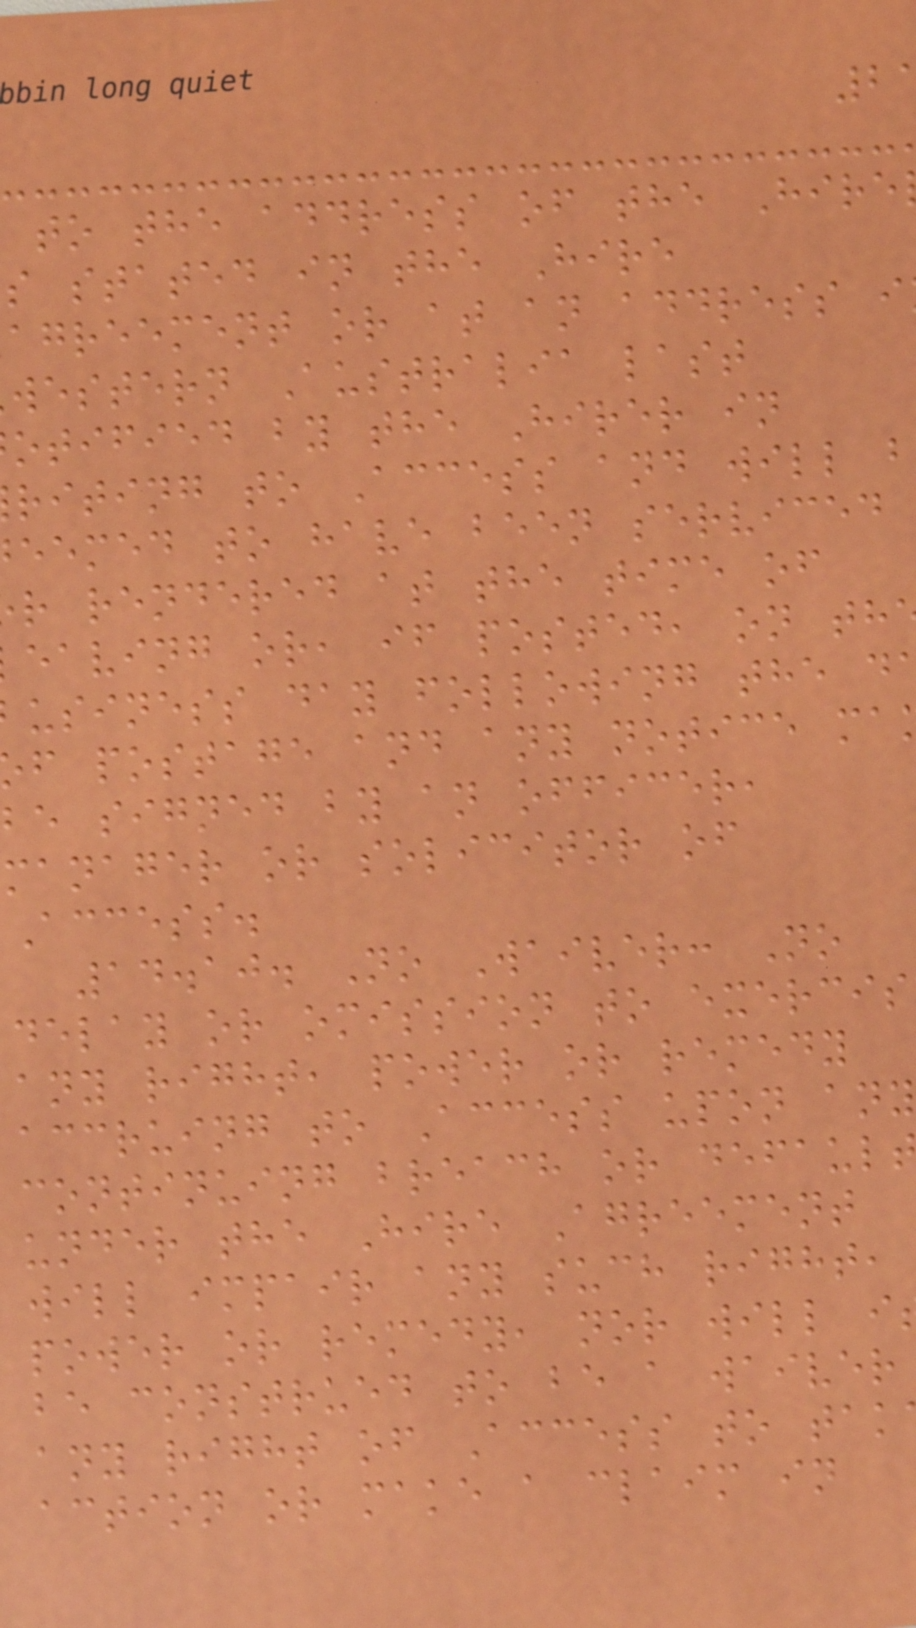to the address of the Hire
s stated in the Hire
agreement or at an address i
western Australia last
otified by the Hirer in
riting to Access and will b
eemed to have been serviced
r rendered at the time of
eaving or, if posted, on th
usiness day following the d
f postage and any notice ma
be signed by an officer,
manager or solicitor of
Access.
14.10. No Waiver: No
delay or omission to exercis
any right, power or remedy
accruing to Access upon any
continuing breach or defaul
under the Hire Agreement
will impair any such right,
power or remedy, nor will i
be construed to be a waiver
any right of Access to tak
action or make a claim in
